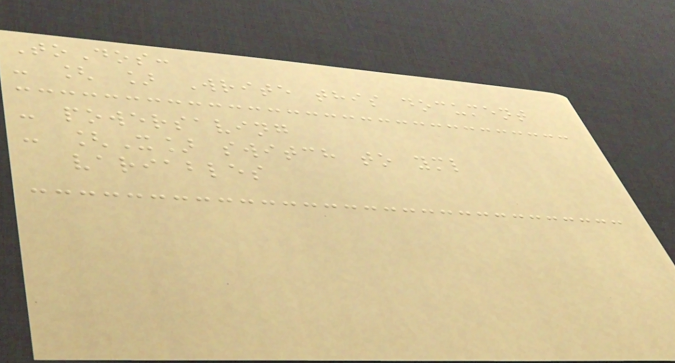ToDos:
- [ ] Write this document
- powersaving
- [X] switch to yml
variables
